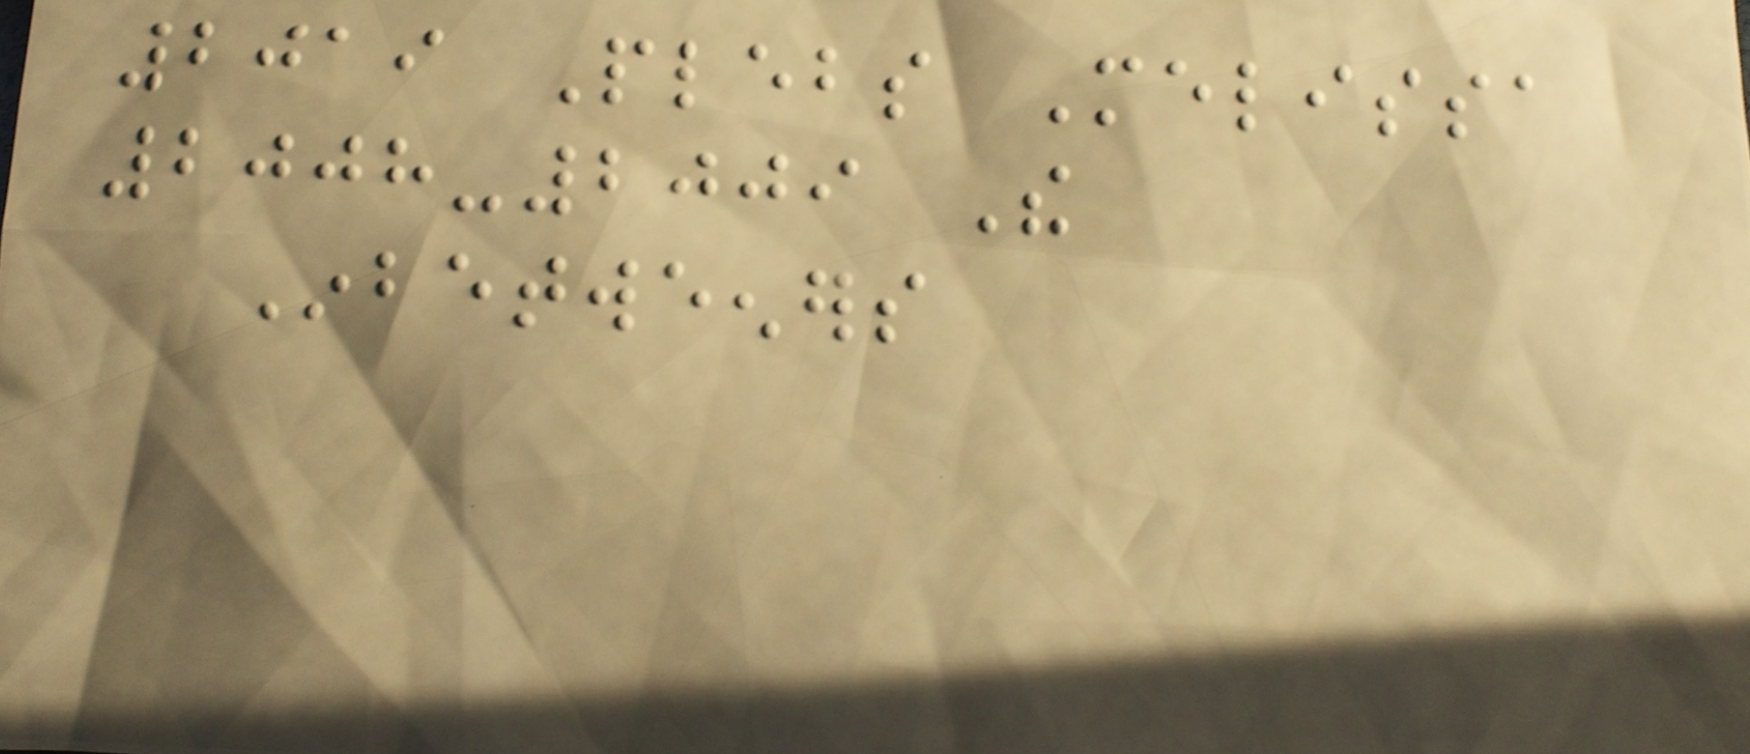2019 Plebs Melissa
2008-2009 The
Inbetweeners
